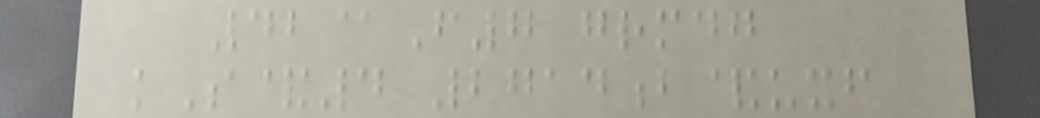42@F7 grmdg
kS&4 2714b&uxf
